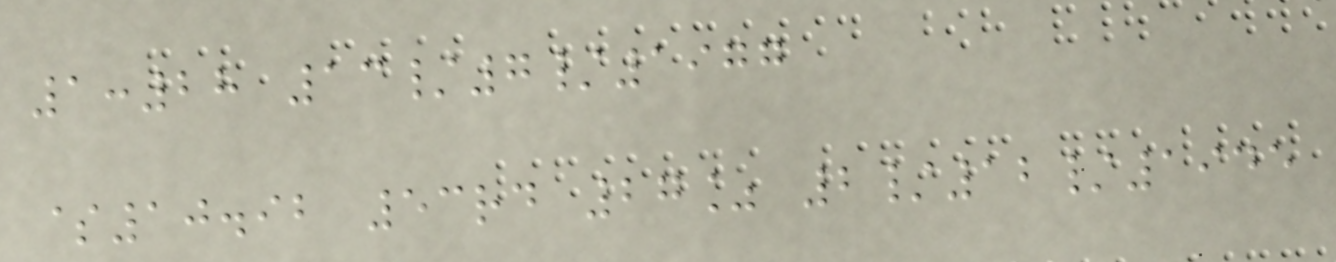1:28 13/7/1977
$10.92 53rd 27% 2/12/1945
